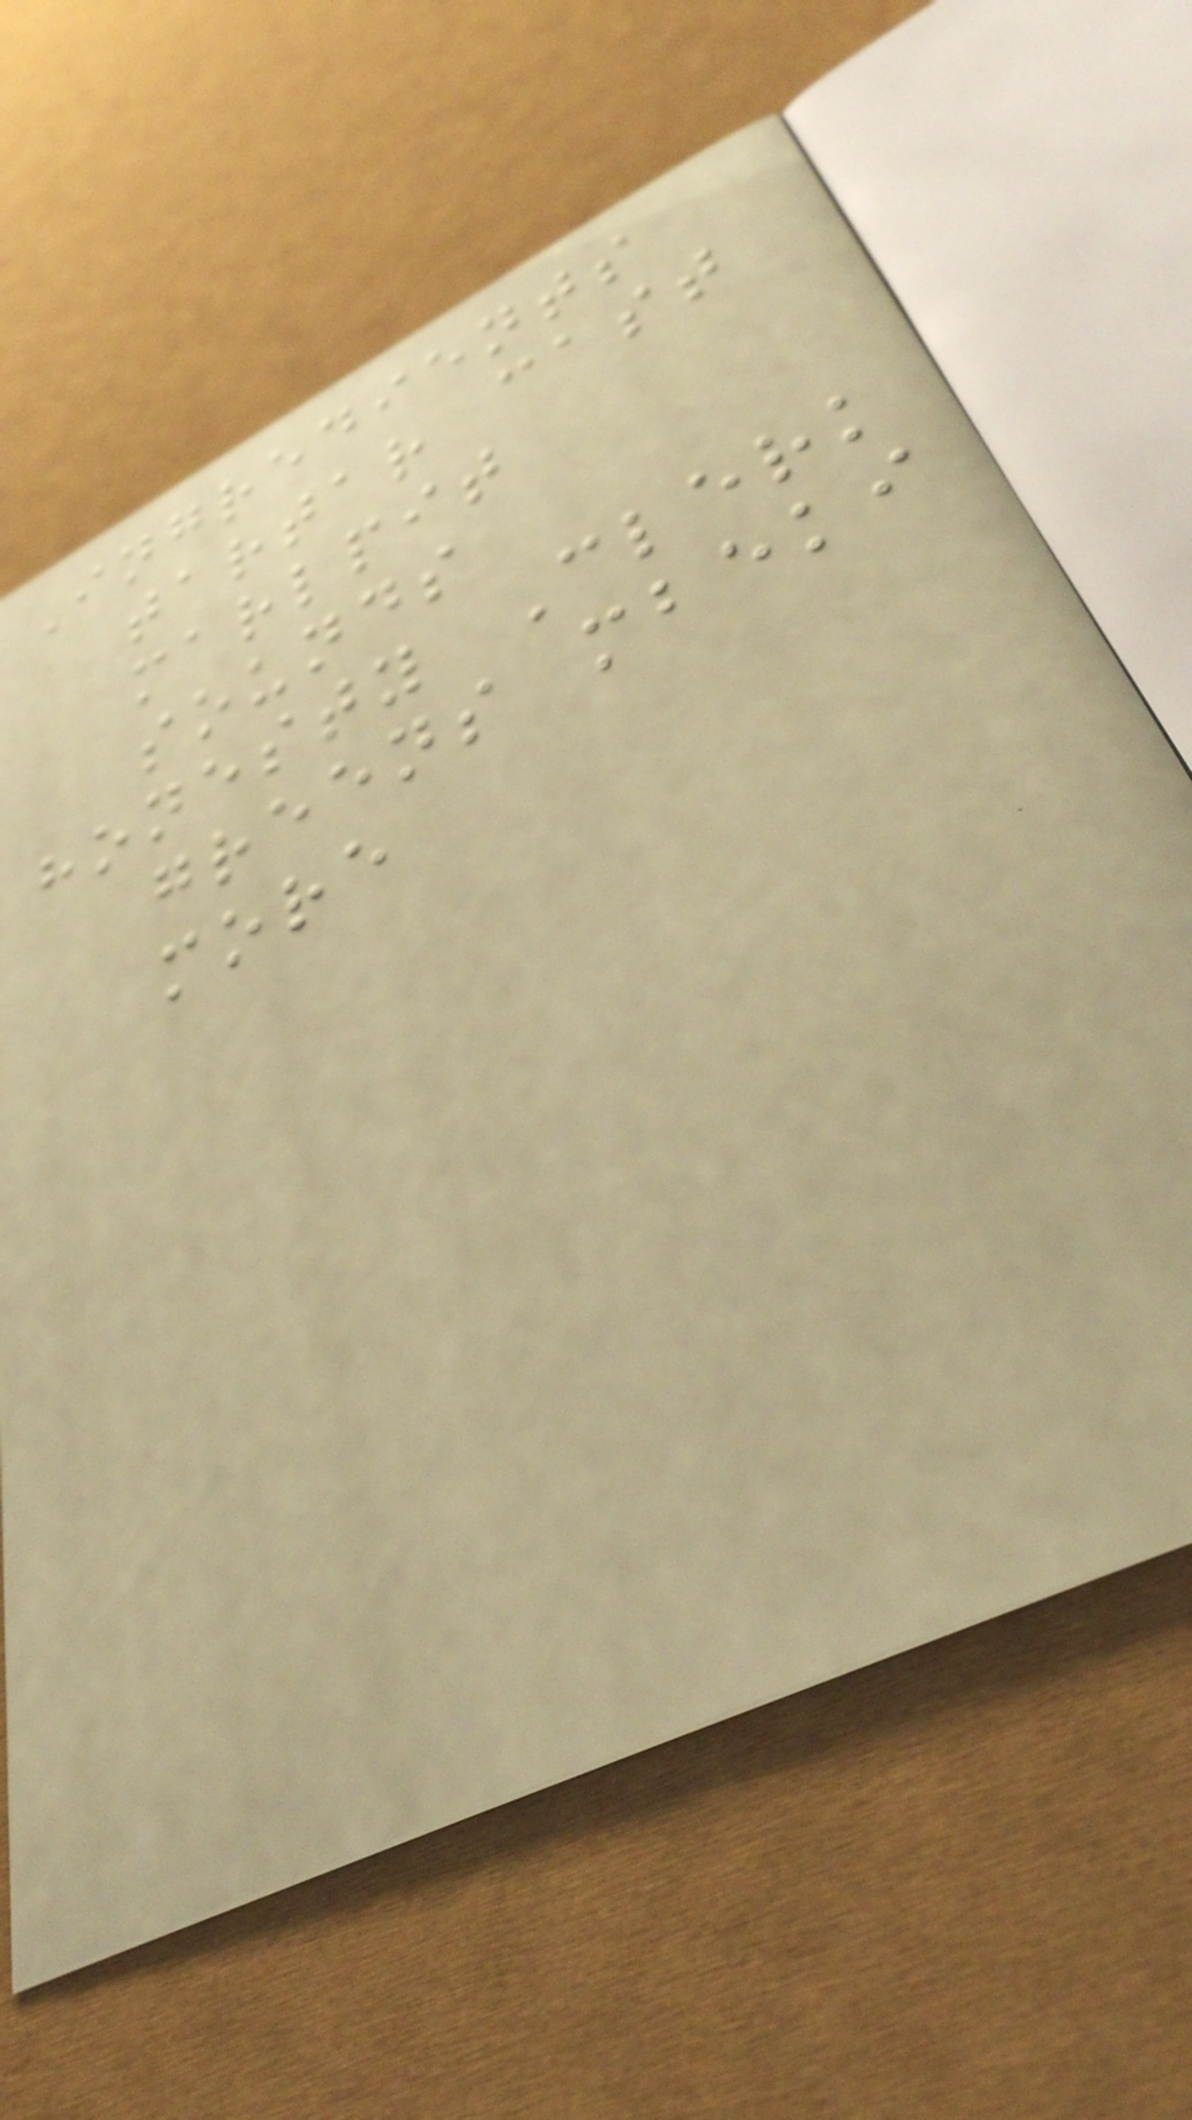Ingredients
tartar cast
marlpit
sounds
honesty Clerk
greens mbeki
more
